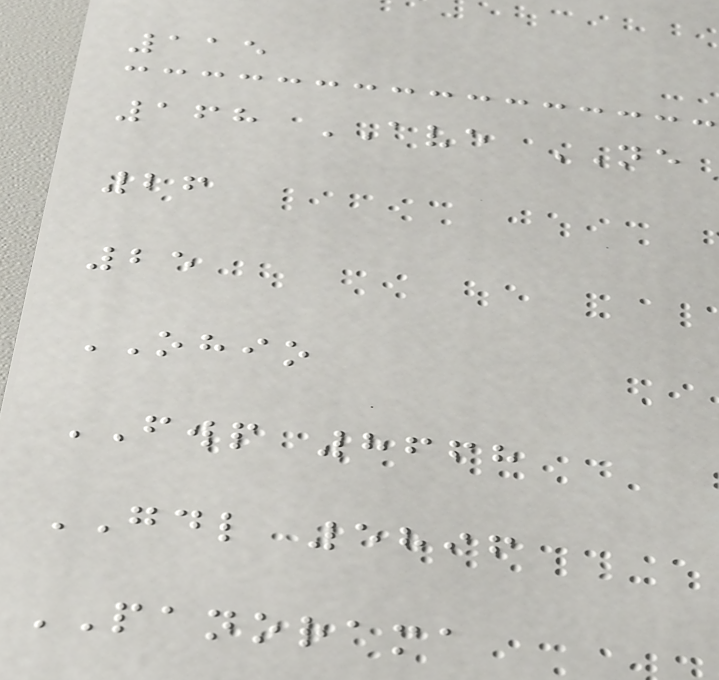115
168 AVE NE
26
25
OHIO
FWP 8668
GDL 5896
PANORAMA
